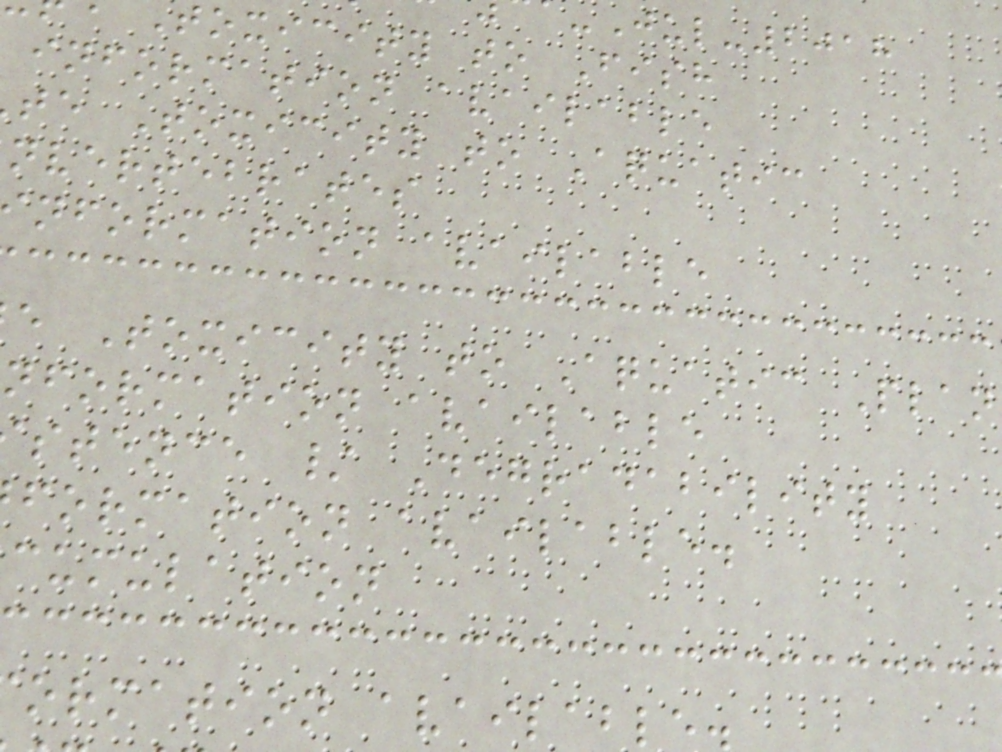-Jul-2018
toxicity to Fish
information available
te Toxicity to Aquatic
nvertebrates
nformation available
e Toxicity to Aquatic Plan
nformation available
stence / Degradability
formation available.
cumulation
ormation available.
